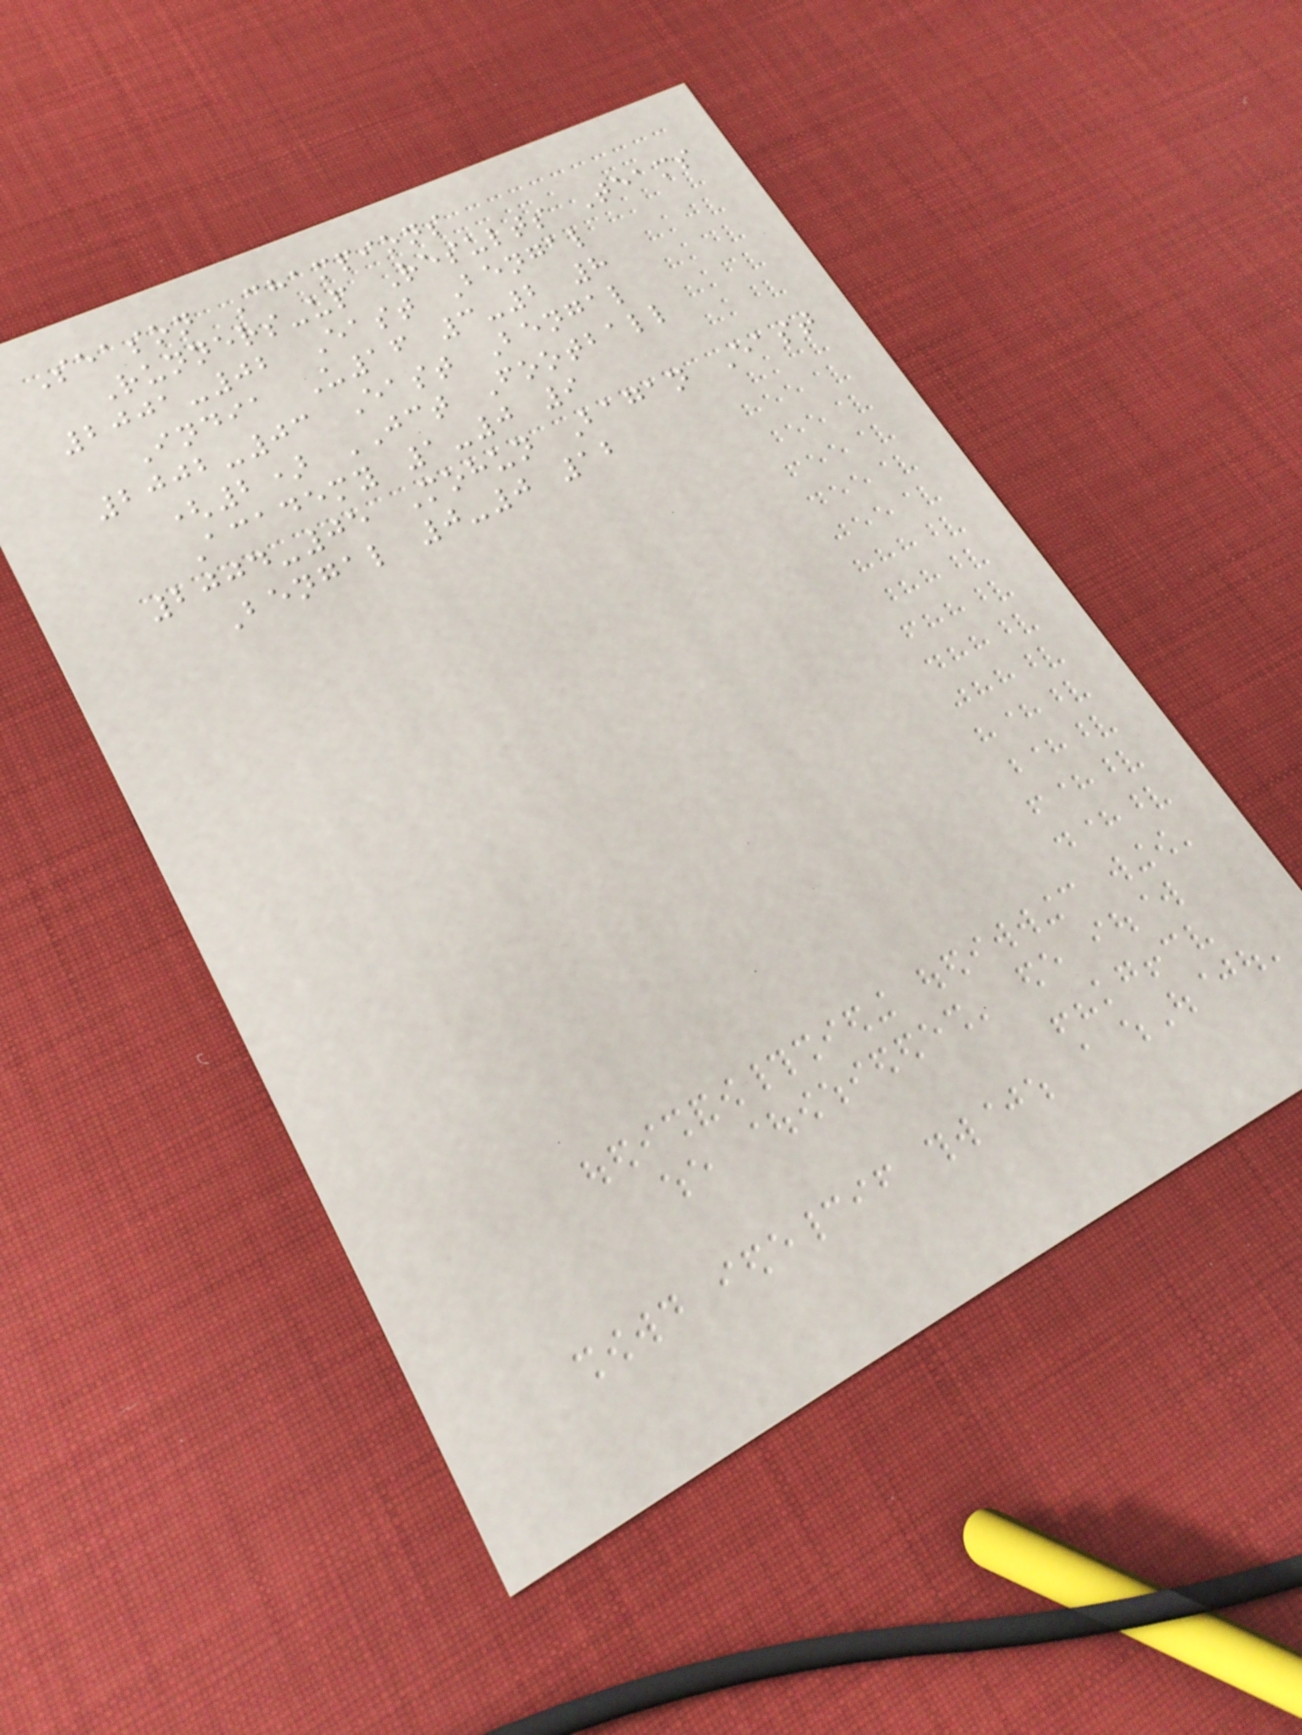Season Champions
Runners-up Results Teams
2001-02 East Bengal
India U16 3-2 8
2002-03 East Bengal
(2) JCT Football
Academy 1-0 9
2004-05 Mohun Bagan East
Bengal 0-0 12
